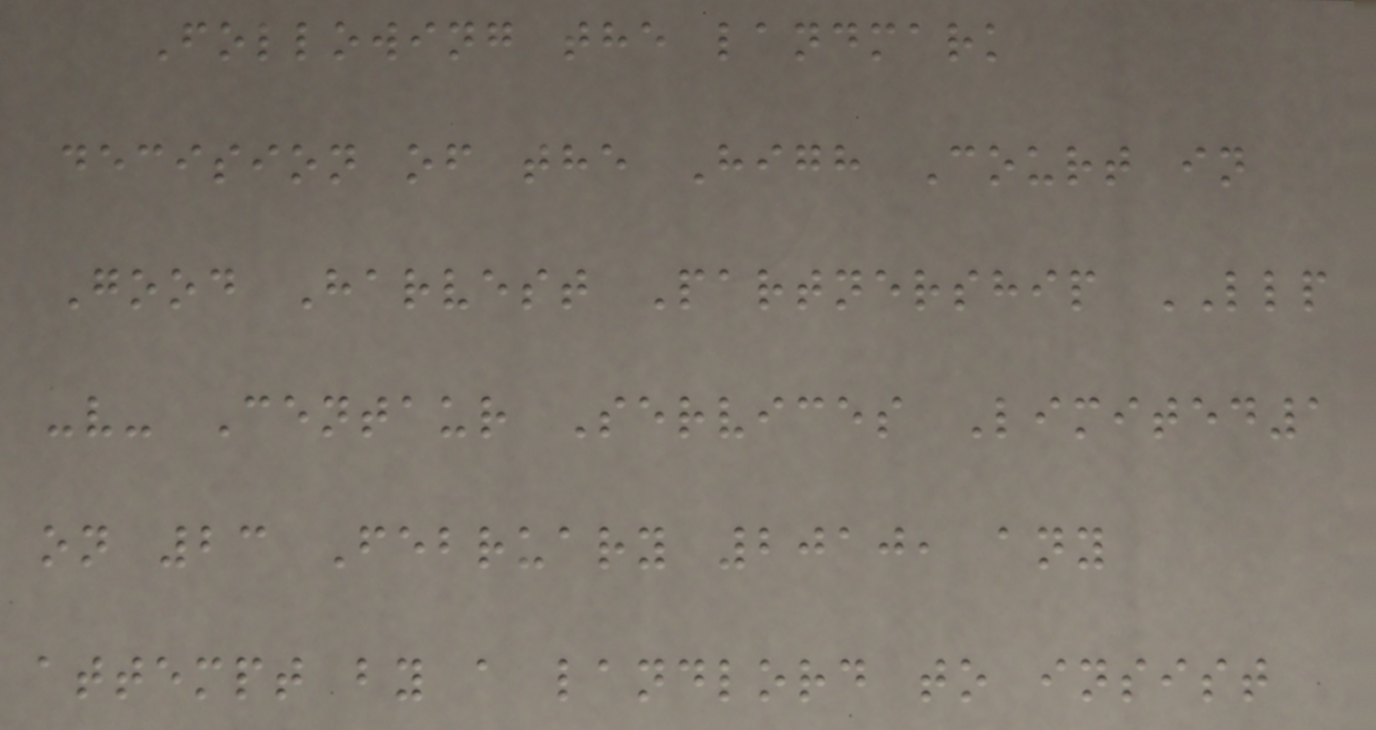Following the landmark
decision of the High Court in
Good Harvest Partnership LLP
-v- Centaur Services Limited1
on 23 February 2010, any
attempt by a landlord to insist
